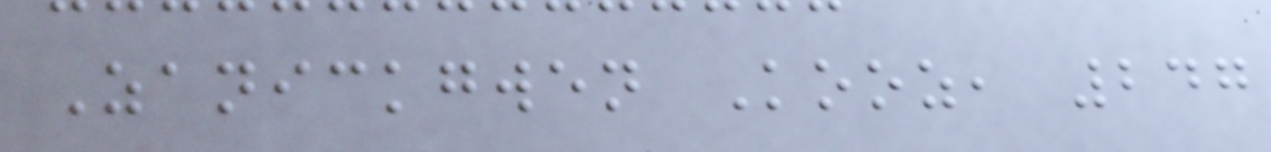Zanickgwen Kooz, 247
